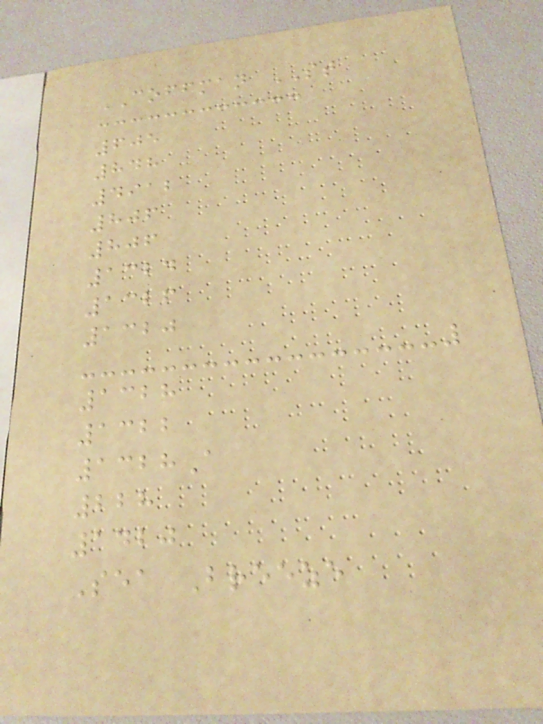COFFMAN ST
605
848
4912
806
806
1324
1326
1320
1328
1322
1328A
228
1420
Sea Breeze
